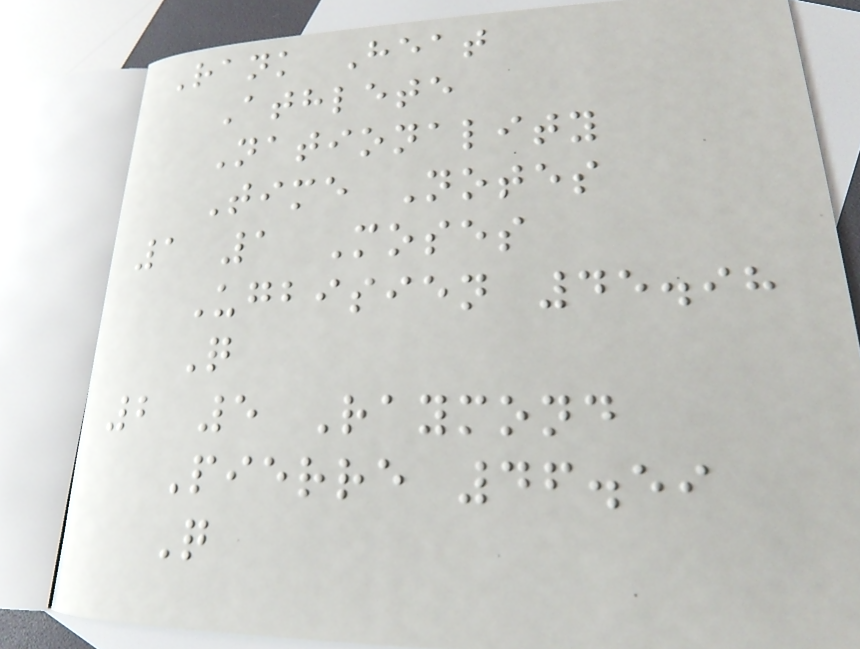Rank Heat
Athlete
Nationality
Time Notes
1 1 Moses
Ugbisien 45.98
Q
2 5 Raymond
Pierre 46.59
Q
